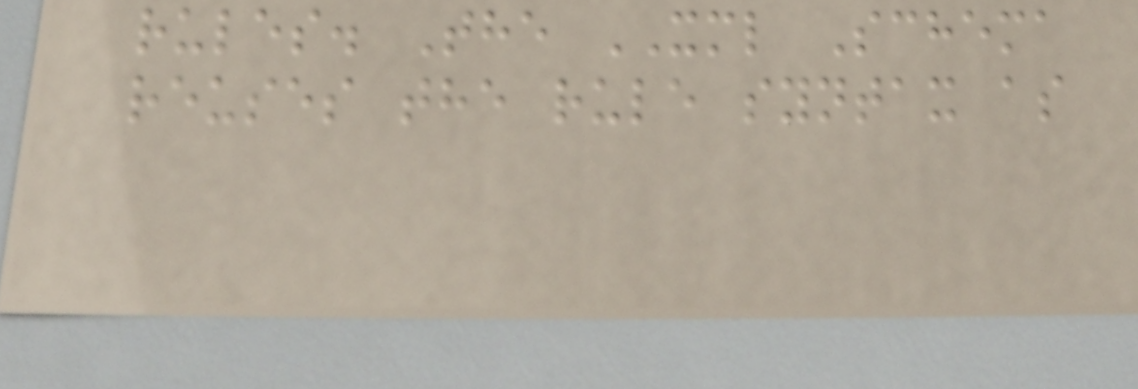rules. The XML Schema
reuses the rule syntax as
